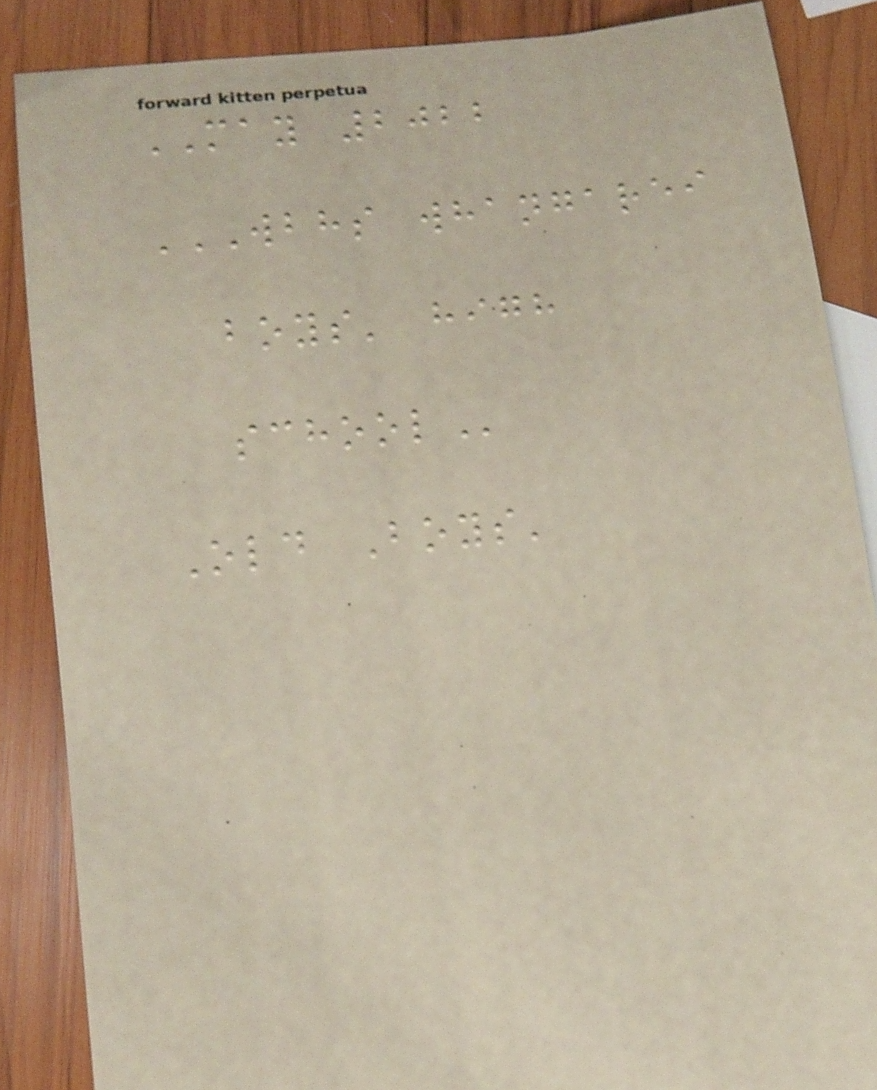MAY 2022
WBHS WHANGAREI
BOYS' HIGH
SCHOOL
Old Boys'
